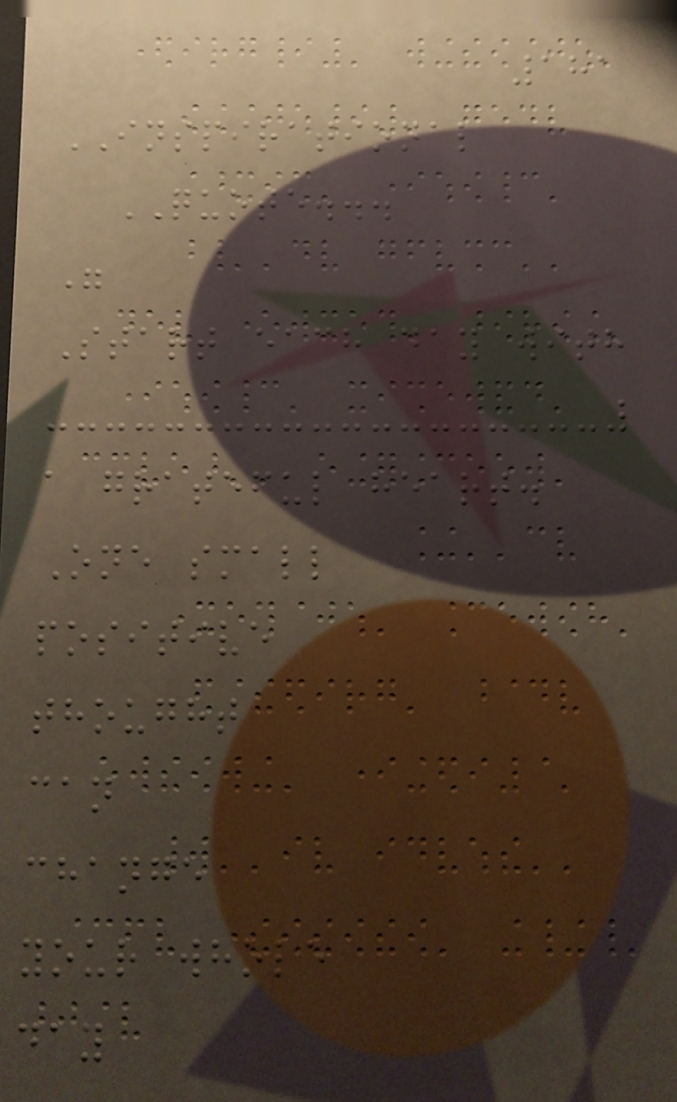181
INSPIRATIONAL
QUOTE...
"
Start each day with
a grateful heart.
One small
positive
thought
can
change
your whole
day
